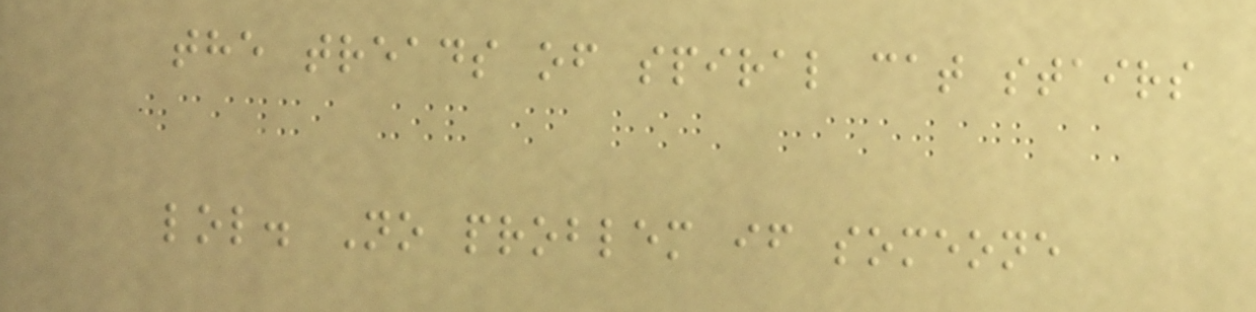the treads of spiral cat stairs
lol. No problem if someone
